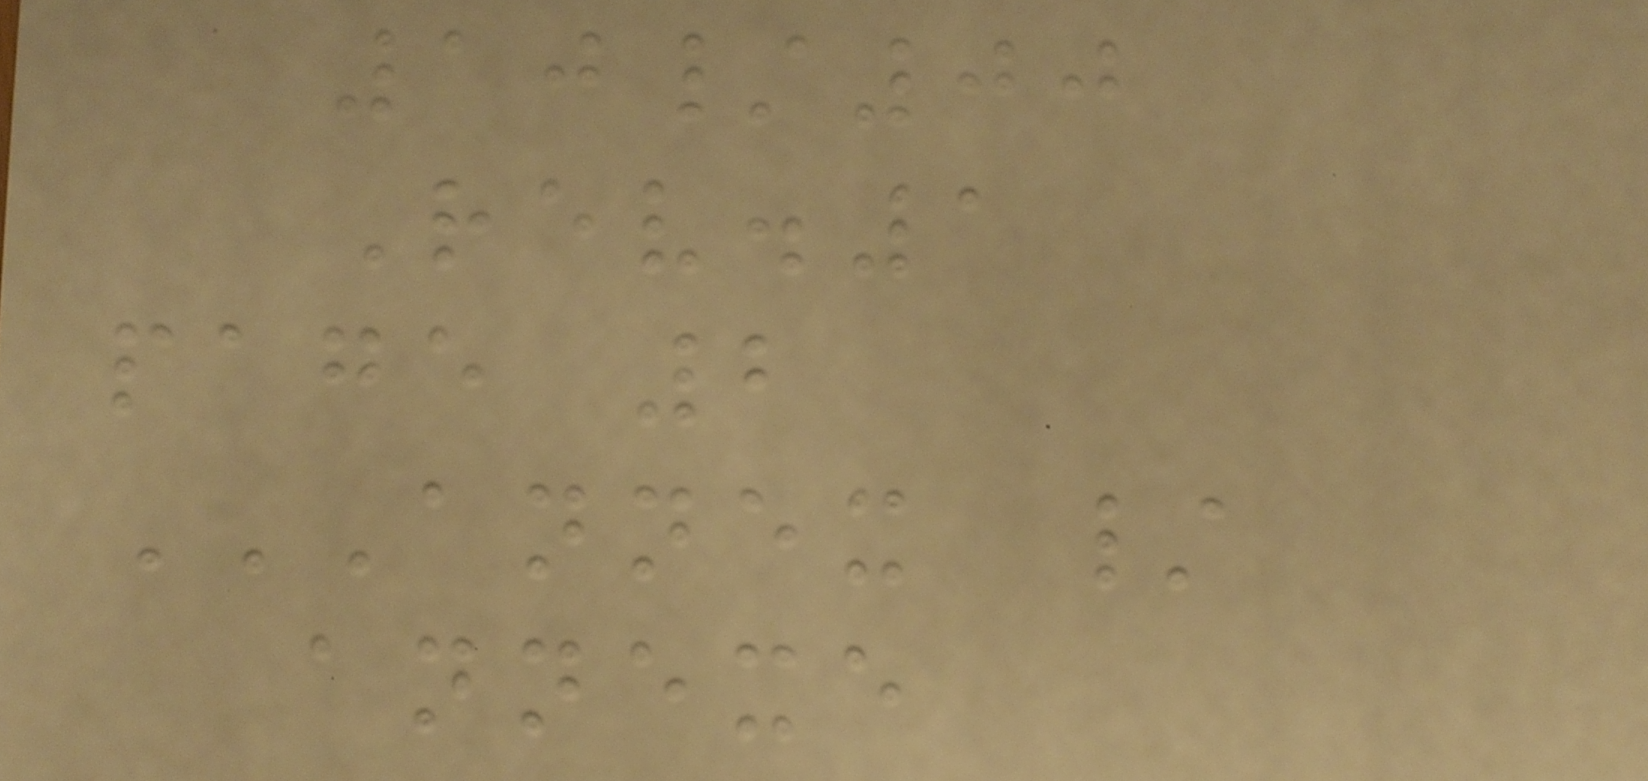10/00
Rev.1
page 2
ANNEX /
ANNEXE
